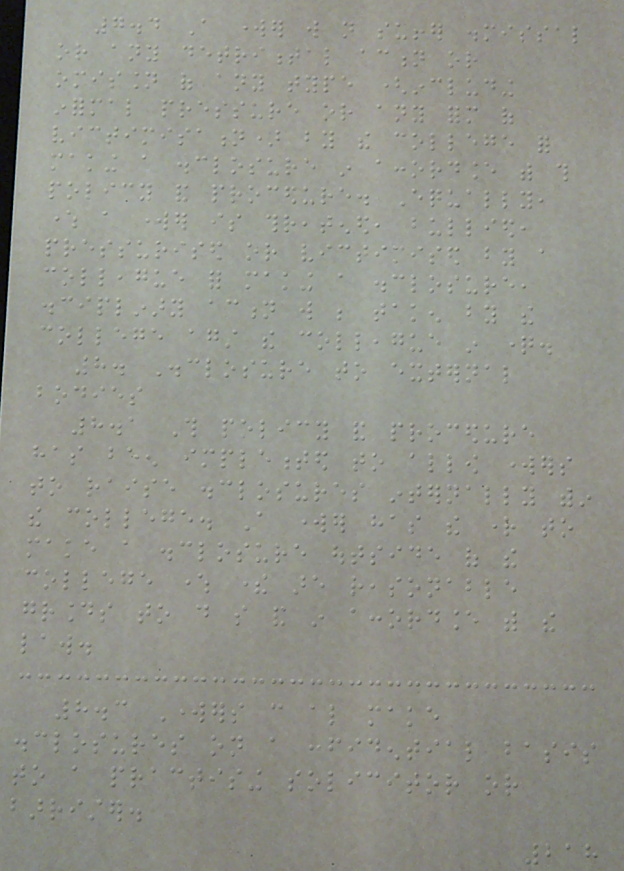7.4 A worker will not suffer dismissal
or any detrimental action or
omission of any type (including
informal pressure or any form of
victimisation) by the college for
making a disclosure in accordance with this
policy and procedure. Equally,
where a worker is threatened, bullied,
pressurised or victimised by a
colleague for making a disclosure,
disciplinary action will be taken by the
college against the colleague in question.
8. Disclosure to external
bodies
8.1 This policy and procedure
has been implemented to allow workers
to raise disclosures internally within
the college. A worker has the right to
make a disclosure outside of the
college where there are reasonable
grounds to do so and in accordance with the
law.
8.3 Workers can also make
disclosures on a confidential basis
to a practising solicitor or
barrister.
218
